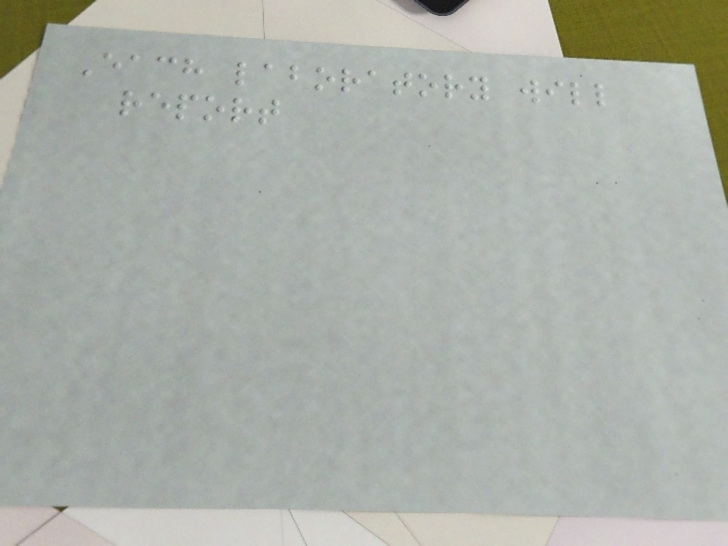Each laboratory will
report
